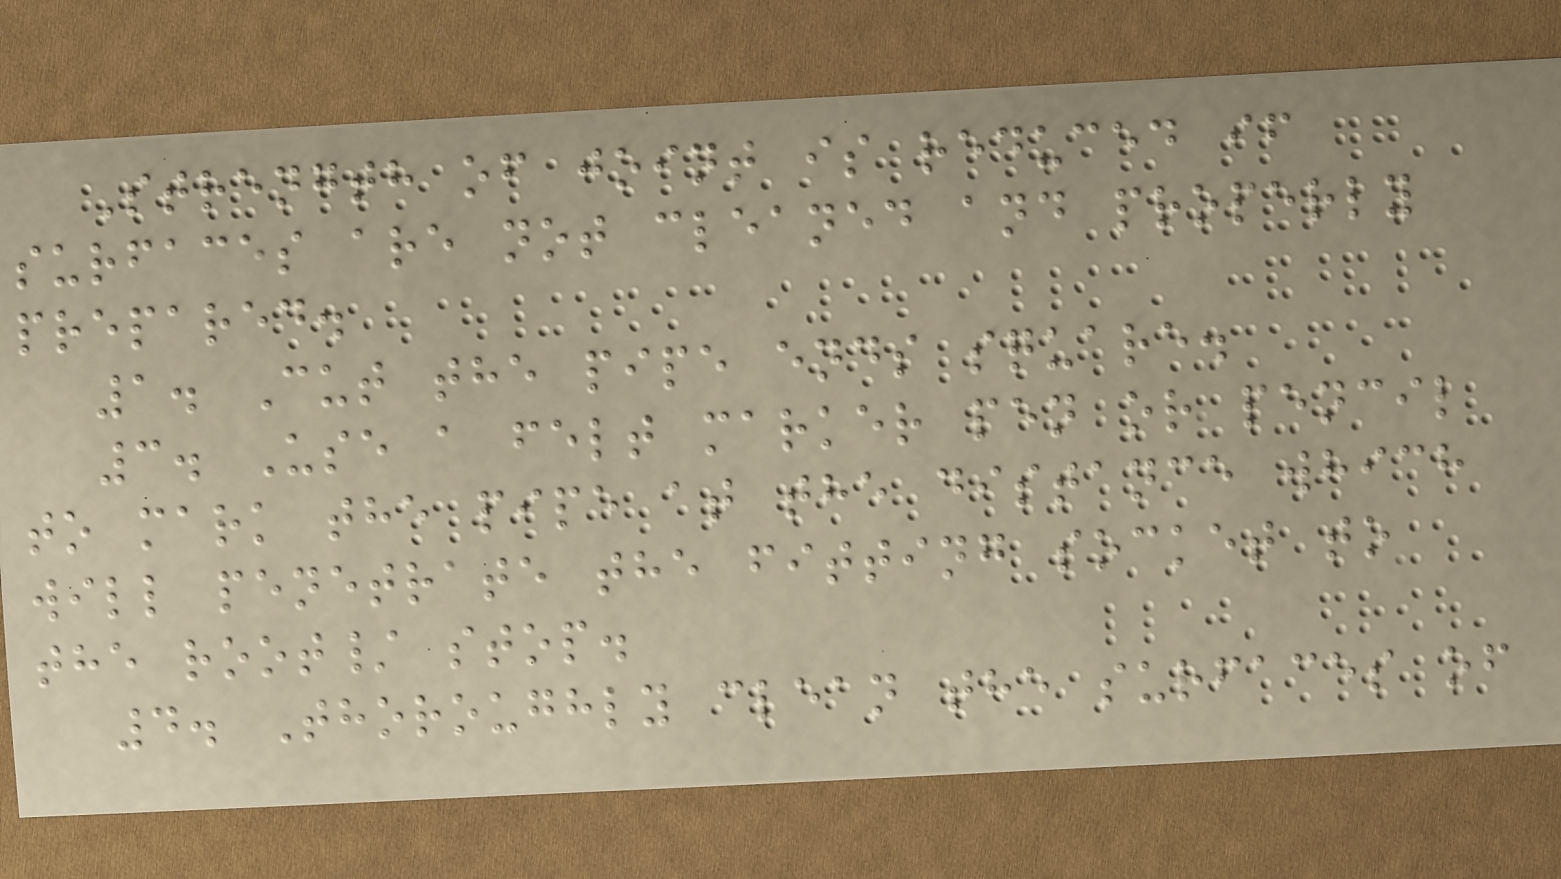Strength of joint is reduced if
surfaces are not cleaned and properly
prepared.
1. Cut the pipe ends square.
3. Use a felt marker pen or pencil
to mark the pipe at the distance which
will penetrate the fitting socket to
the root/ stop.
4. Thoroughly clean the surfaces of
